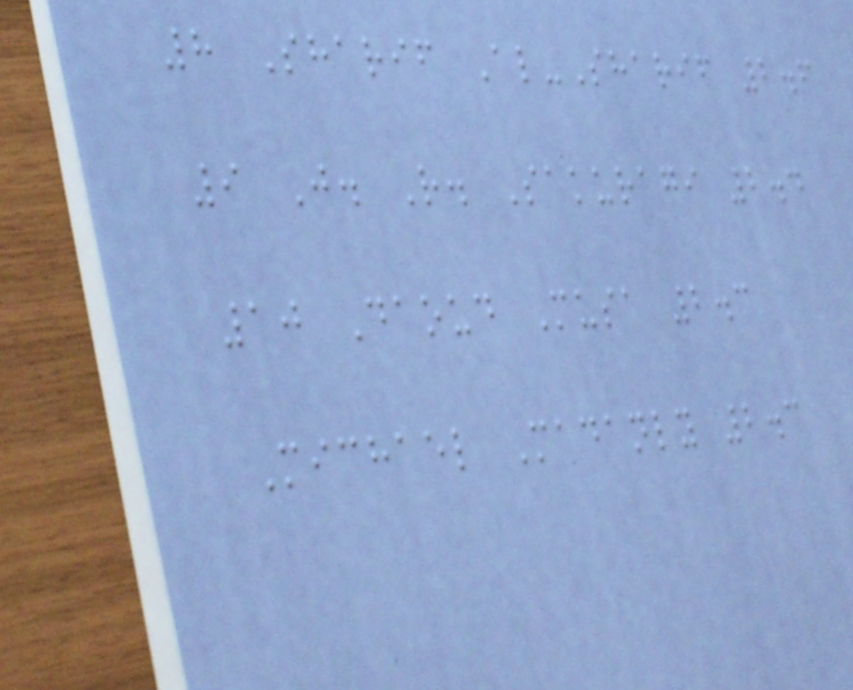8 Sharif Al-Sharif 2.6
9 J. R. Sakuragi 2.4
10 Daoud Musa 2.3
Michael Madanly 2.3
